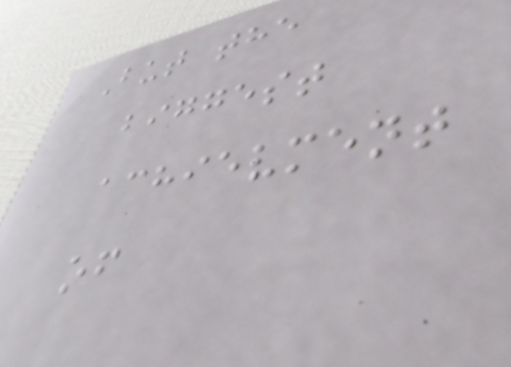But the
biggest
achievment
of
